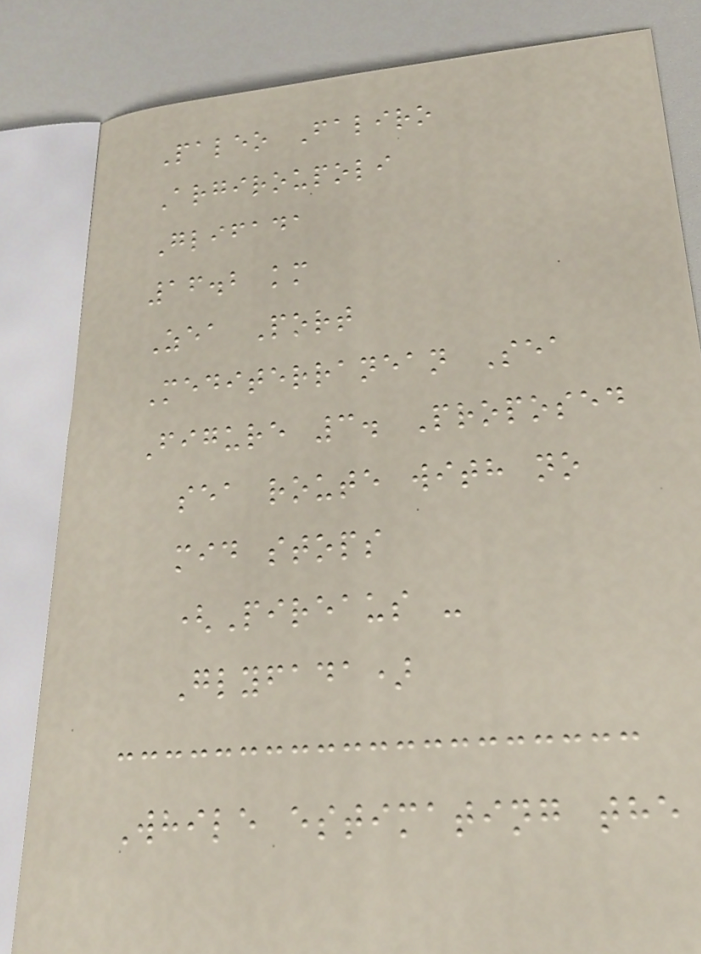Paleo Faliro
Argiroupoli
Glifada
16.2 km
Zea Port
Mediterranean Sea
Figure 3. Proposed
sea route with no
mid stops
(Pireaus -
Glyfada)
While estimating the
